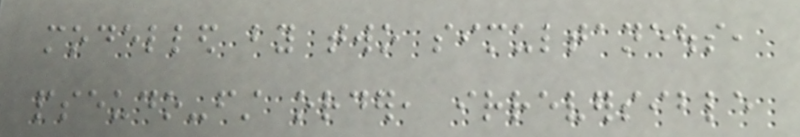modelled by two simultaneous,
pseudo-first order, irreversible
